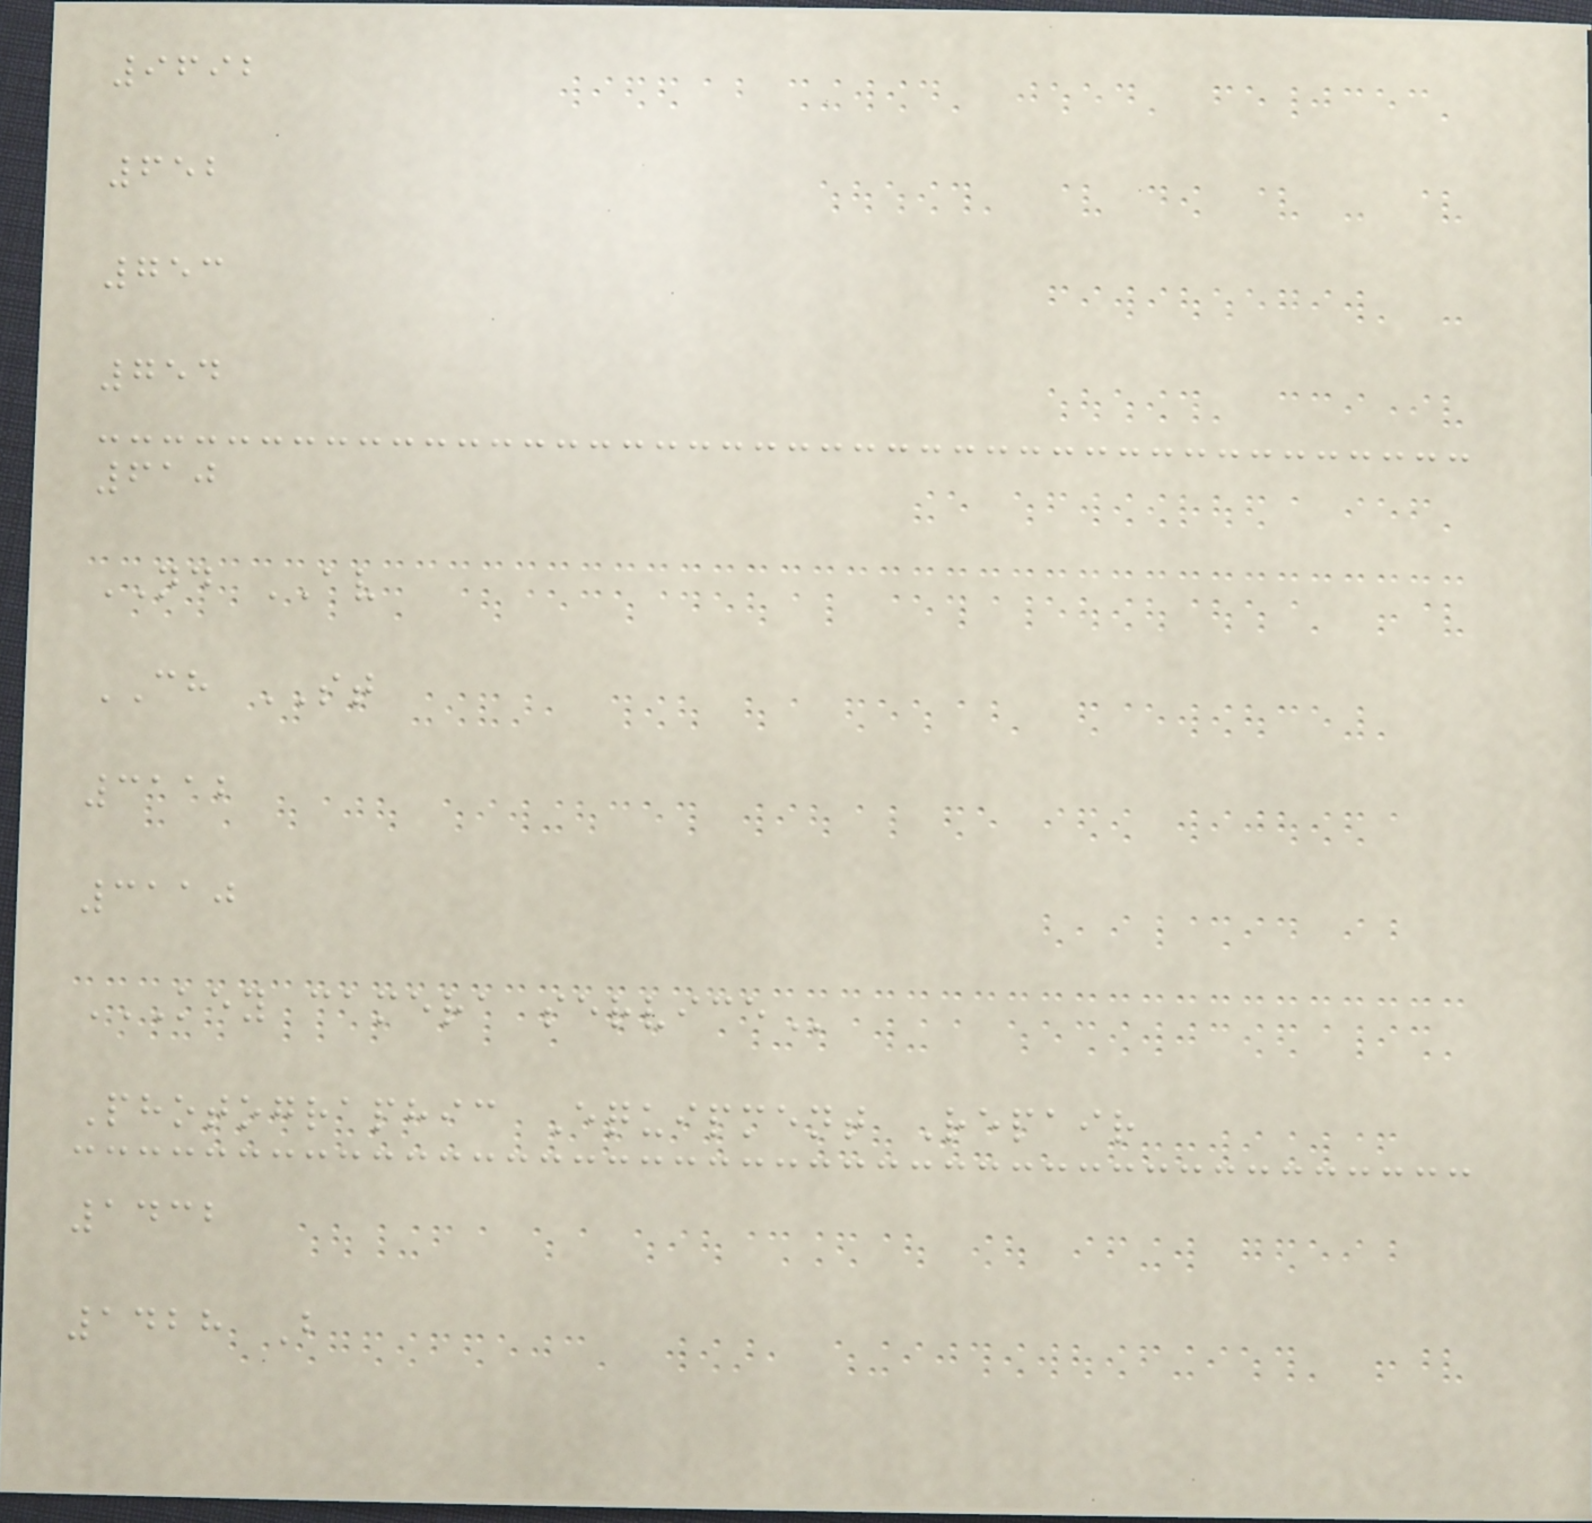9692
652
753
754
610
ND AV
CH ST
3112
3110
KEY CAMERA SERVICE
Photographic Equipment Repair
1432
1428 B
